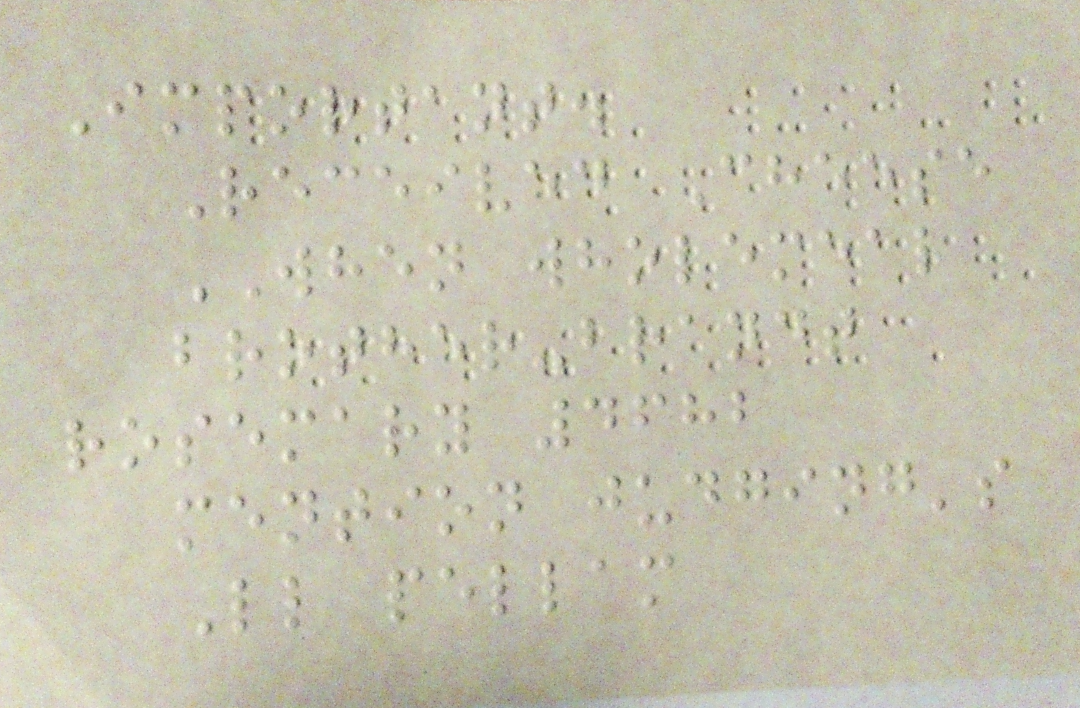Important.
Received Cheese
WHEN wholemeal
brother-brandt
rosemary 4682
mention judging's
Ll pellam
